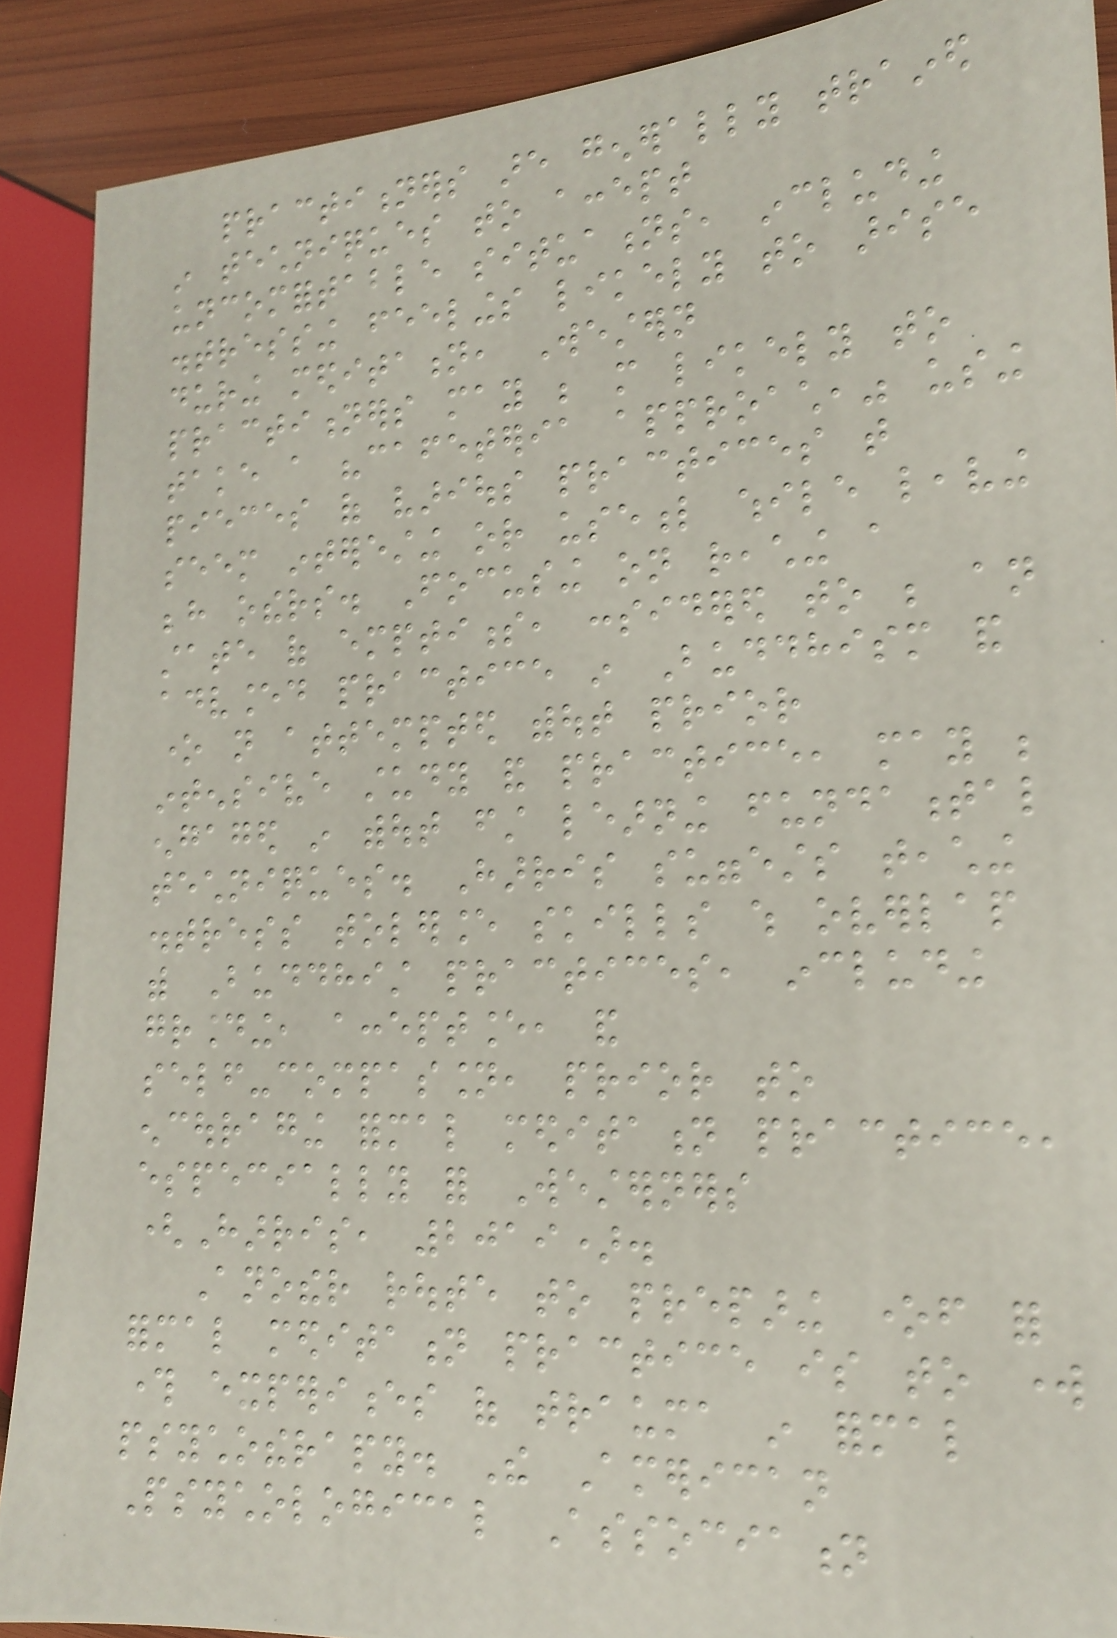practitioners are generally trained
in techniques to accept
uncomfortable situations, including
distressing feelings likely to arise
during meditation, Western
practitioners may be more likely to
take a "cafeteria approach," using
pieces of various practices that
seem interesting or useful while leaving
behind others. Focusing on reaching a
state of emptiness, considered to be an
advanced practice in Buddhism and
one not attempted without prior
intensive study and practice, may be
engaged in without first learning fundamental
techniques. Harris suggests teaching
distress tolerance skills which overlap
with Buddhist practices, including
grounding, acceptance, and
self-compassion, prior to
encouraging formal meditation practice,
especially for Westerners
(Harris, 2019).
Another route to preparing oneself for
formal meditation practice is to work
through experiences of trauma in formal
psychotherapy. The American
Psychological Association
